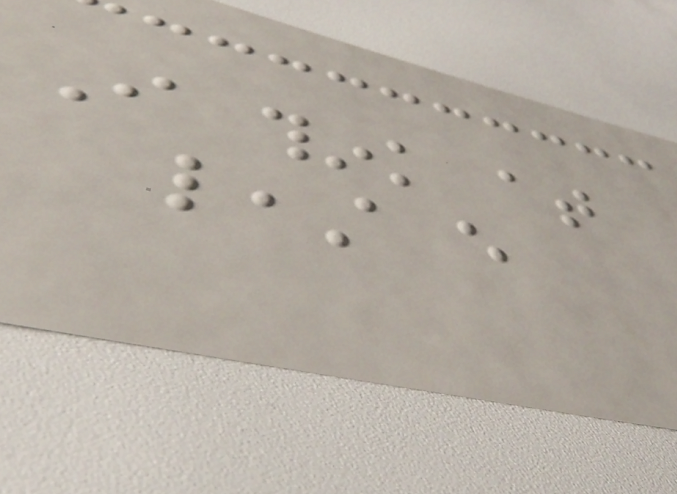I think at
least every
